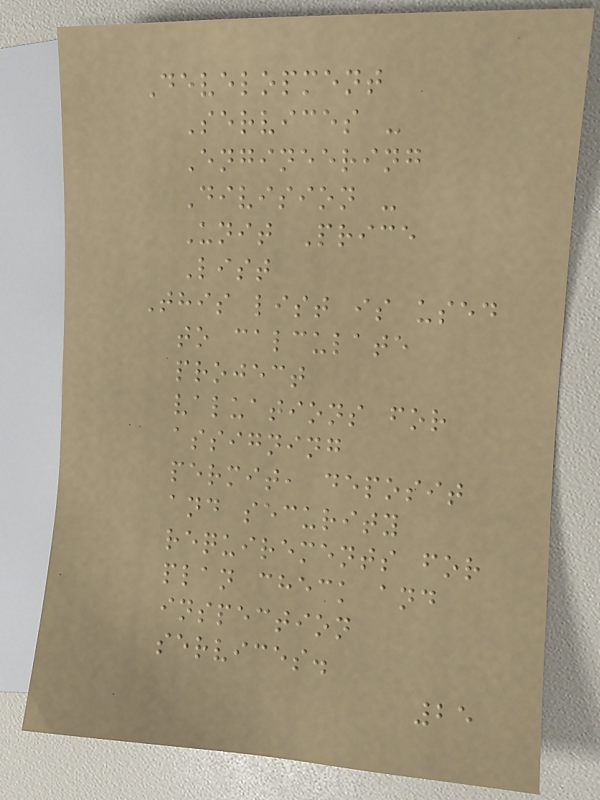Development
Services -
Engineering
Division -
Unit Price
List
This list is used
to calculate
project
valuations for
assigning
permit, deposit
and security
requirements for
plan check and
inspection
services.
25
